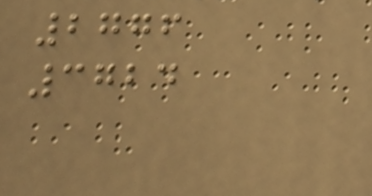2776
3724
